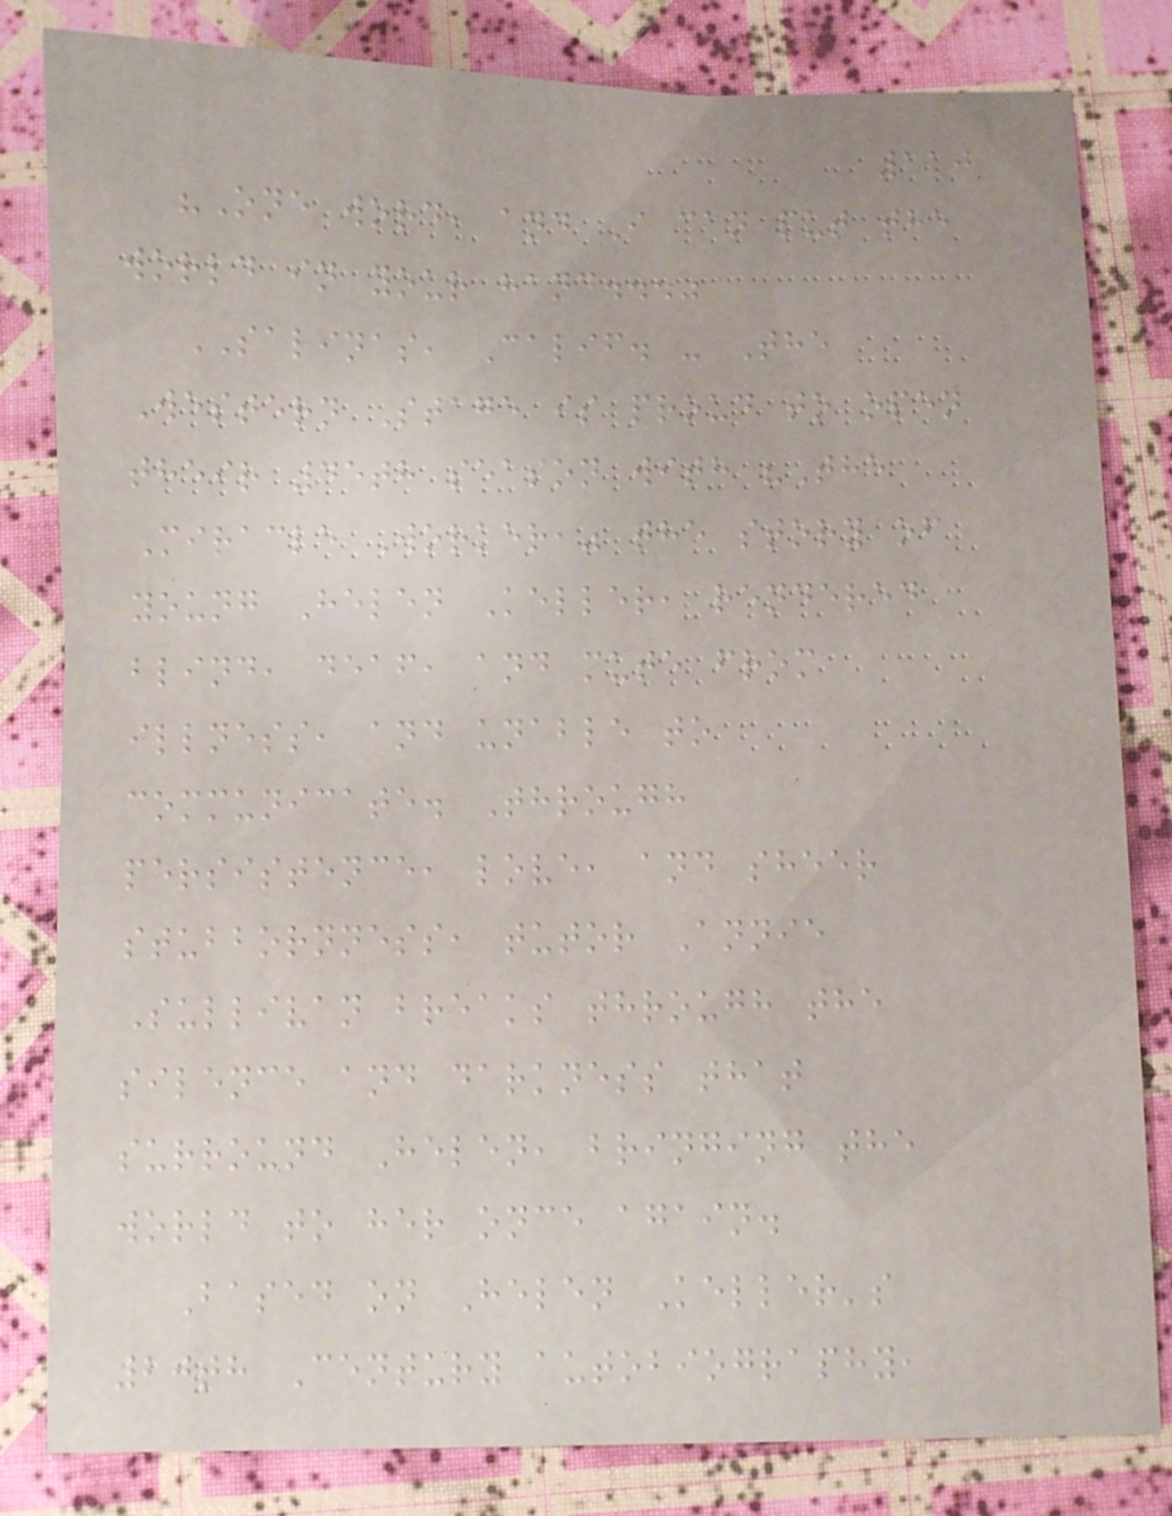110
"One word, and I can put the
world in your hand..."
SALINAS, Calif. - The
Western Stage is proud to open
their 45th season with "The
Miracle Worker," the story of
young Helen Keller, rendered
blind, deaf, and mute from
illness, and unable to
communicate. Through
persistence, love, and sheer
stubbornness, tutor Annie
Sullivan breaks through the
silence and darkness that
surround Helen, bringing the
world to her once again.
Based on Helen Keller's
20th Century autobiography,
